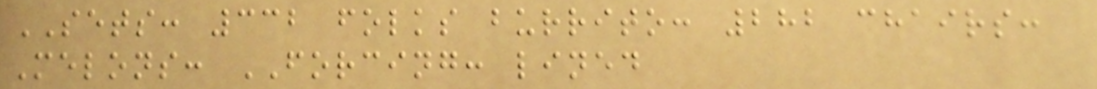SETS: 332 folks burrito: 282 chairs:
Melons: FORCING: lined
